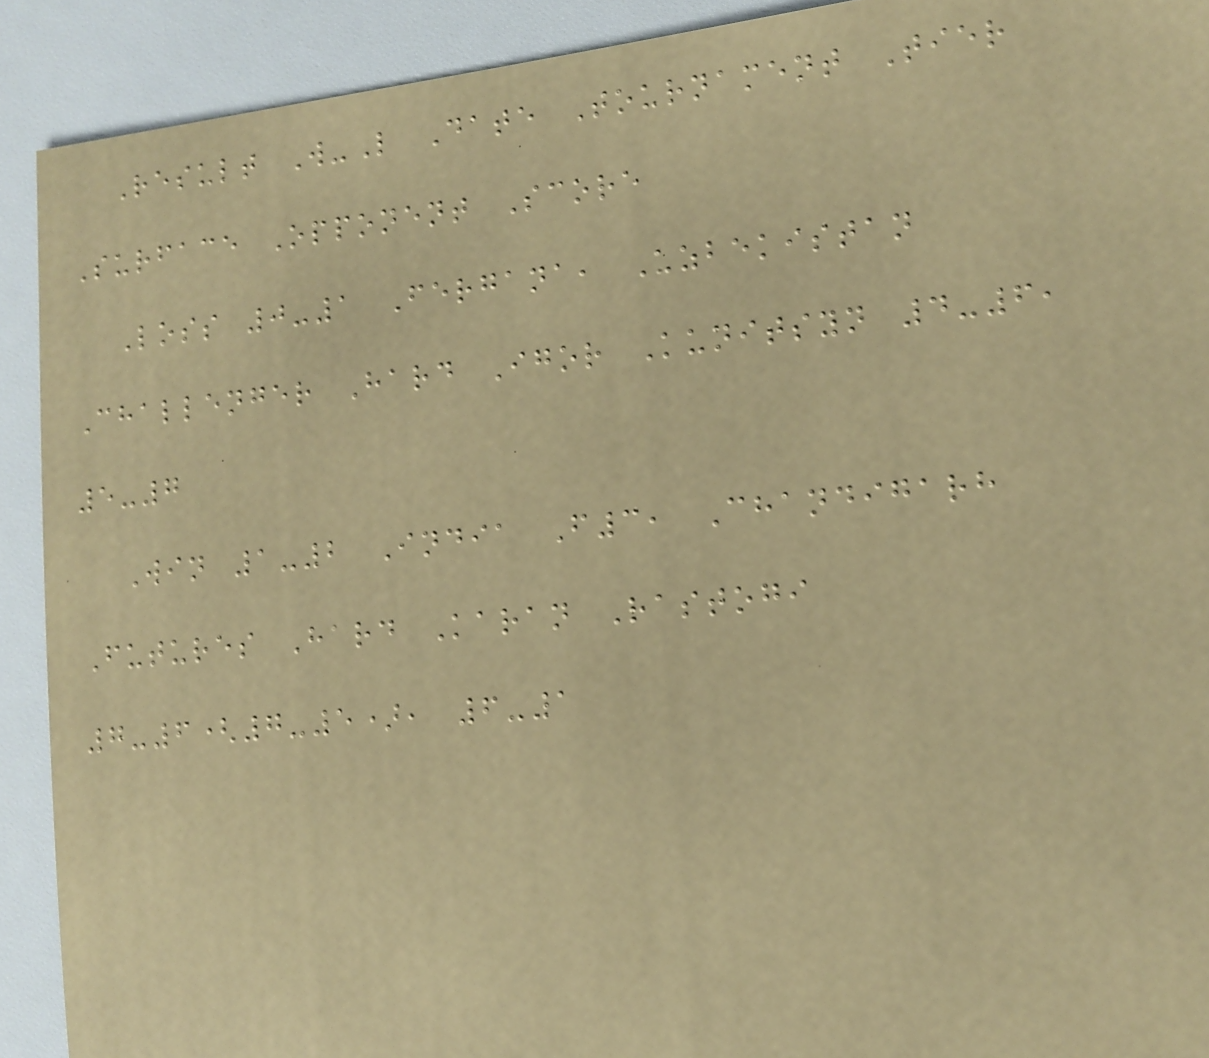Result W-L Date Tournament Tier
Surface Opponent Score
Loss 0-1 Fergana, Uzbekistan
Challenger Hard Igor Kunitsyn 4-6,
5-7
Win 1-2 India F3, Chandigarh
Futures Hard Karan Rastogi
7-6(7-5), 6-1
